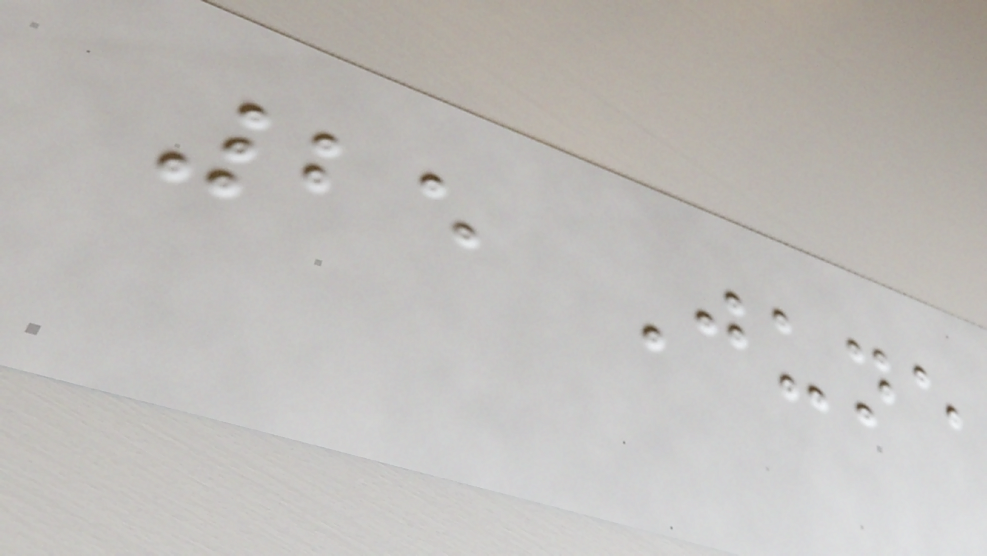25 June
